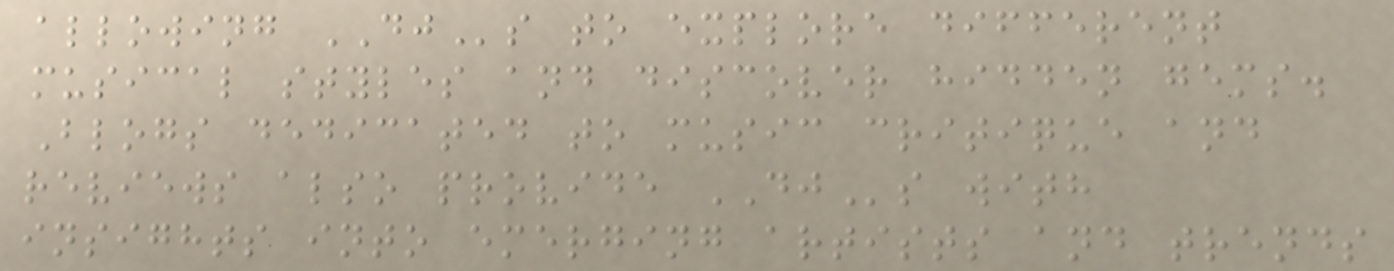allowing DJs to explore different
musical styles and discover hidden gems.
Blogs dedicated to music critique and
reviews also provide DJs with
insights into emerging artists and trends
